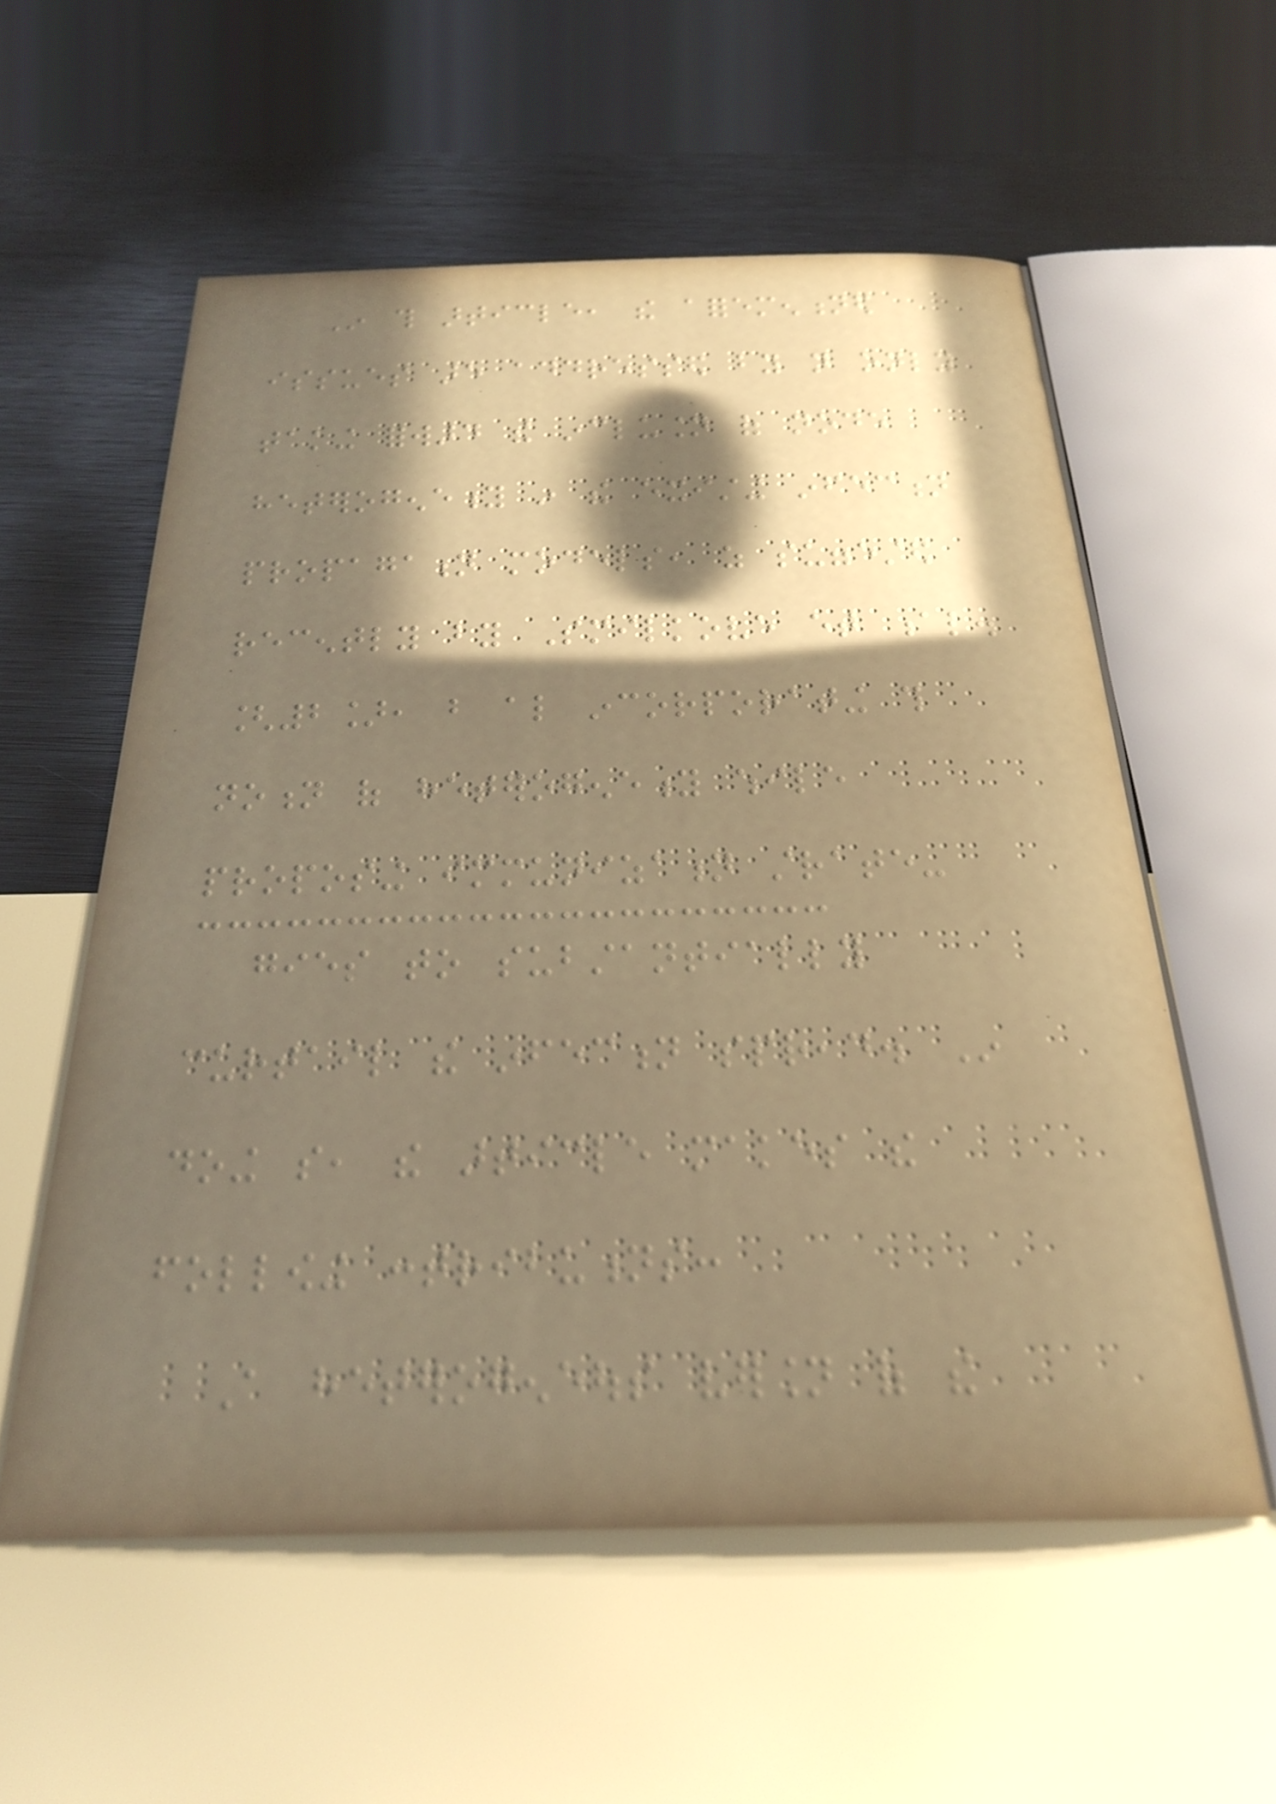In this article, the aforementioned
issues are addressed by not only
taking forward the inclusion of node
heterogeneity in the existing infection
propagation models, as suggested
recently by Smilkove et al.
[2], but also incorporating this
notion of heterogeneity while
proposing immunization strate-
gies to substantially
curtail the infection spread. In
doing so, the article makes the
following contributions:
A heterogeneous version of the
